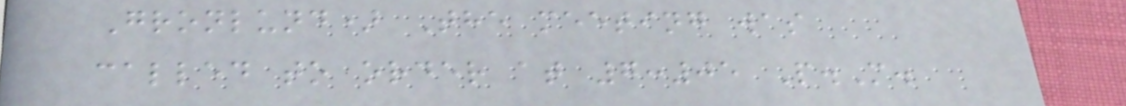Gronlund) The meeting was
called to order at 7:05 P.M.
